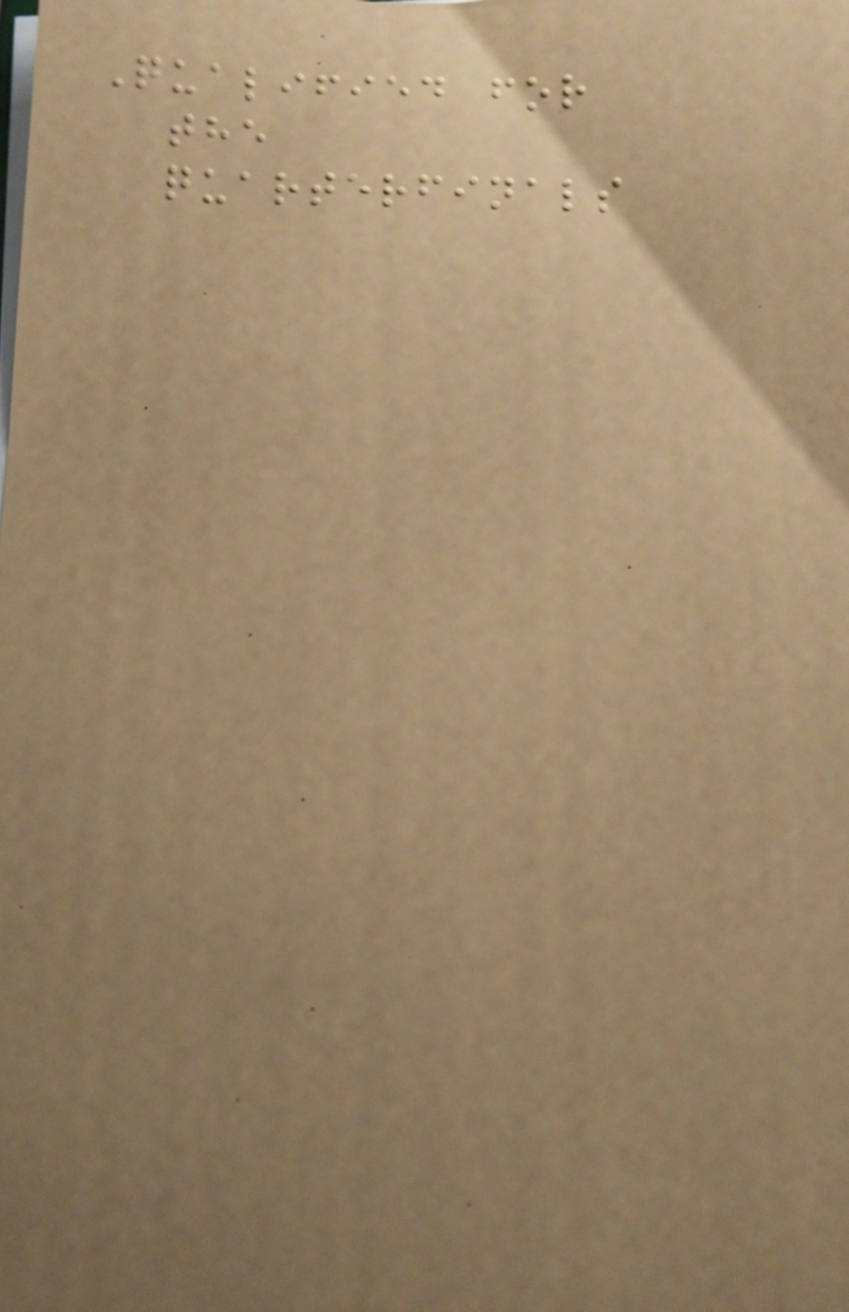Qualified for
the
quarterfinals
